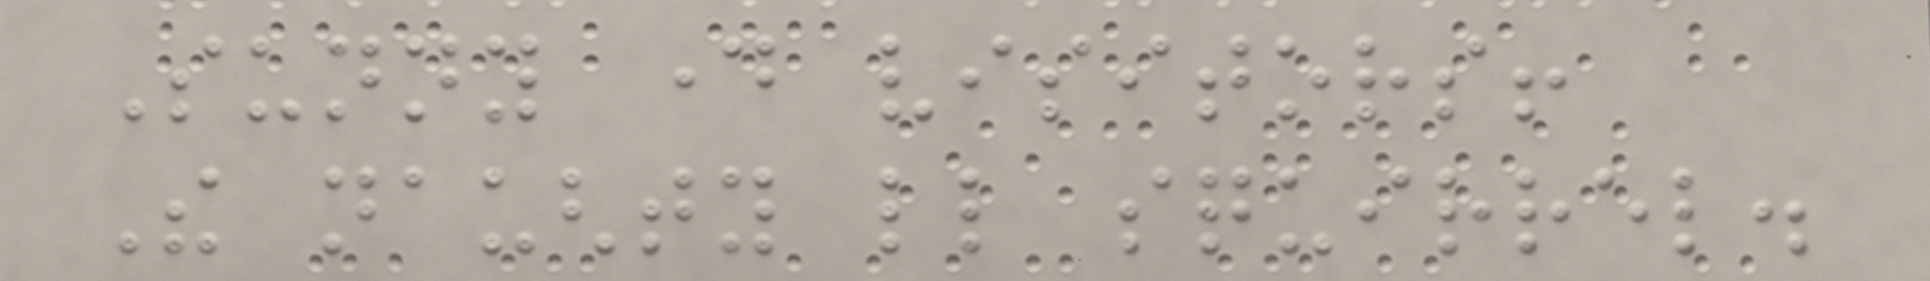Sunny day visitors!
The naughty little squirrel.
